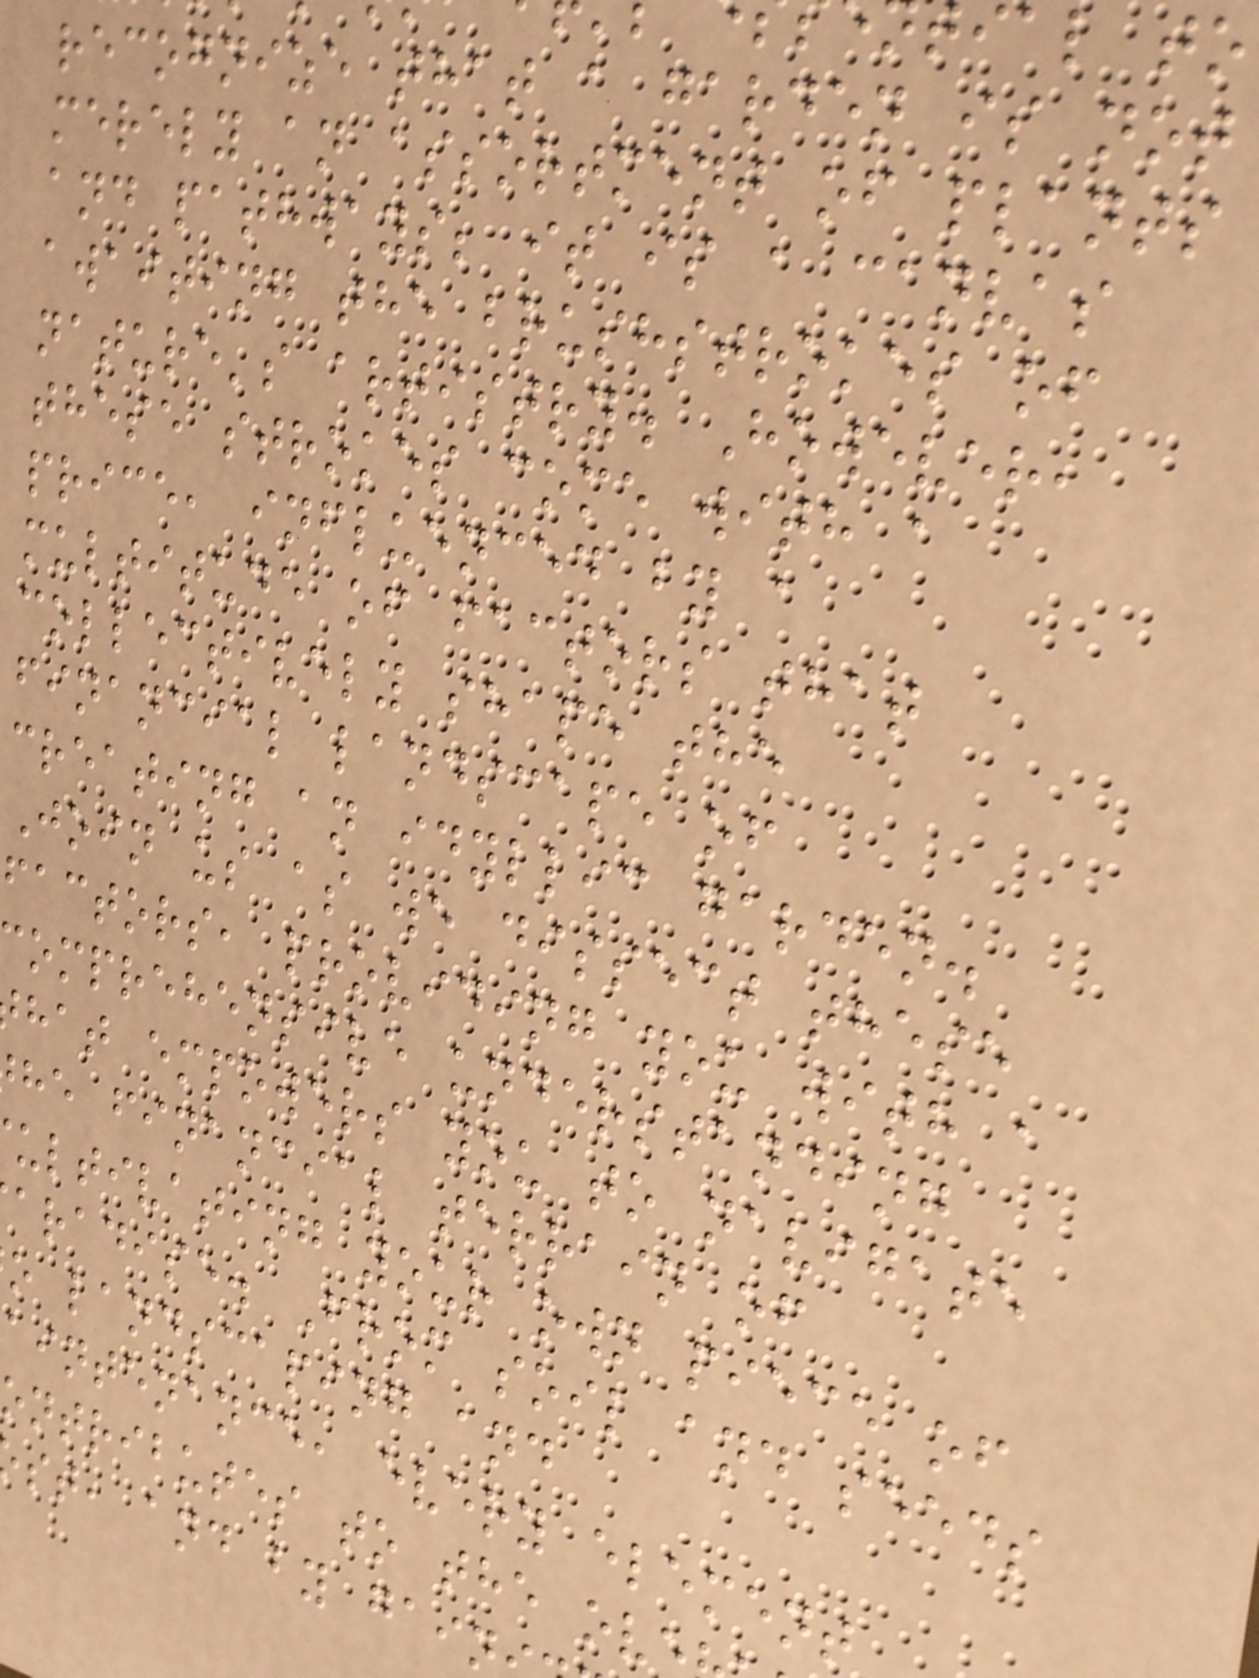recognize that a garden is not
merely an assortment of plants
and pathways; it is a canvas
awaiting the brushstrokes of
nature's artistry. However,
these strokes come with a
price, influenced by a
multitude of factors that
collectively shape the
financial landscape of
creating an idyllic garden.
Join us as we dissect these
factors, providing you with a
omprehensive understanding
hat empowers you to navigate
he financial terrain of
ultivating your own piece of
aradise. From soil and seeds
o landscaping and
aintenance, every element
ontributes to the ov
st, and by gain
